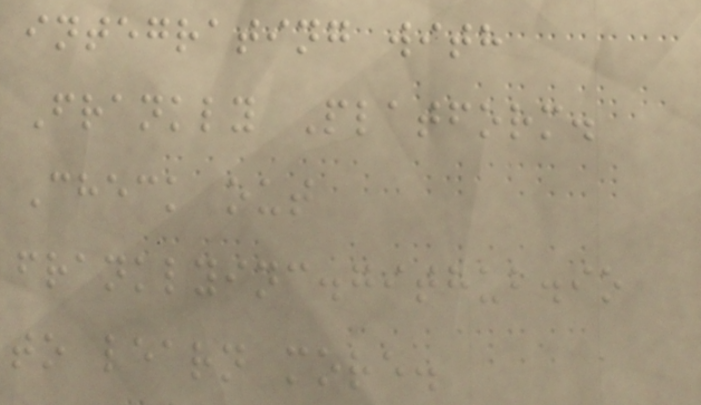integrating with
Frankly Platform.
Check out
franklyinc.github.io
to learn more.
